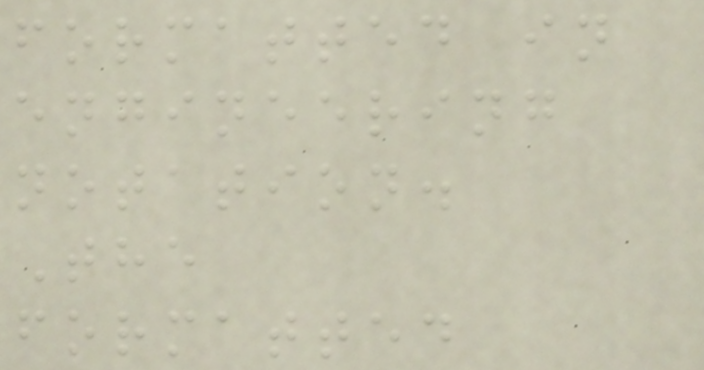formatted in
engineering
notation.
The
formatted
